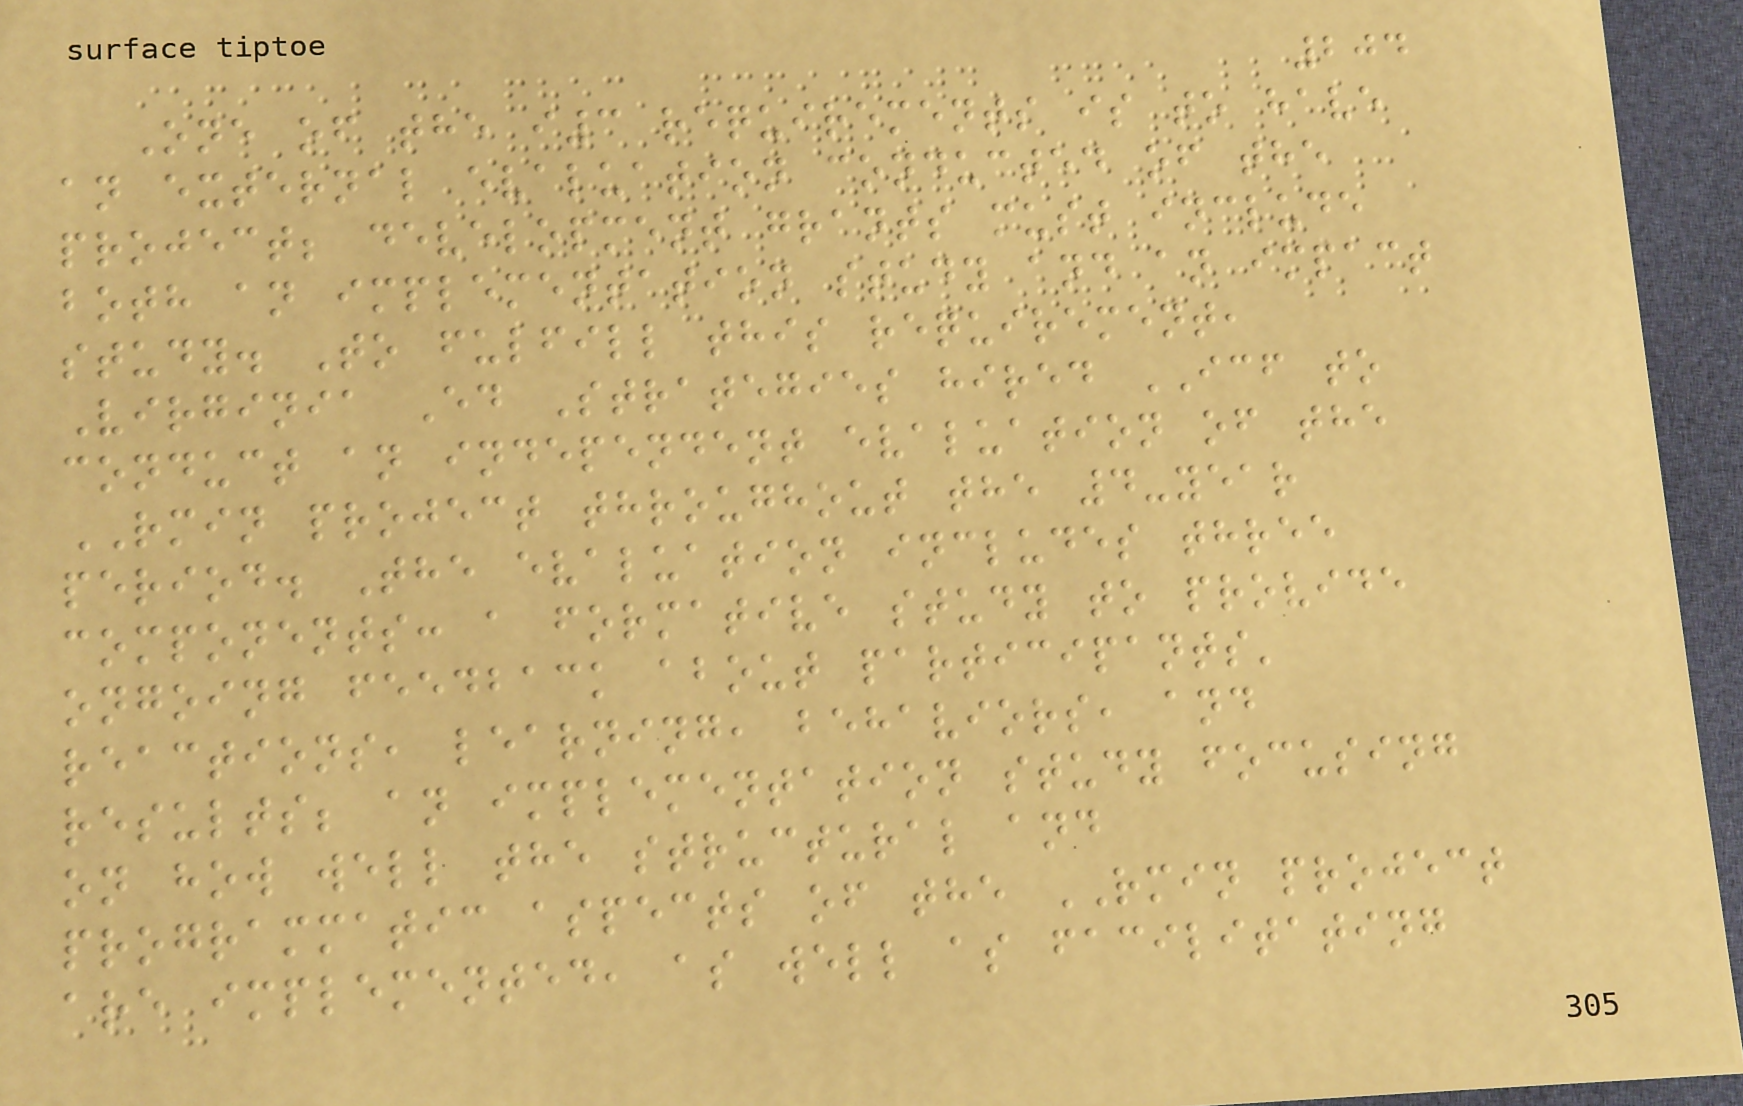204
One of the i3 requirements is to have
an external evaluation conducted of the
project; development grants must include
both an implementation study and an impact
study. To fulfill this requirement,
Virginia Ed Strategies hired ICF to
conduct an independent evaluation of the
RMIN project throughout the 4-year
period. The evaluation includes three
components: a formative study to provide
ongoing feedback about participants'
reactions, learning, behaviors, and
results; an implementation study focusing
on how well the structural and
programmatic aspects of the RMIN project
are implemented, as well as facilitating
